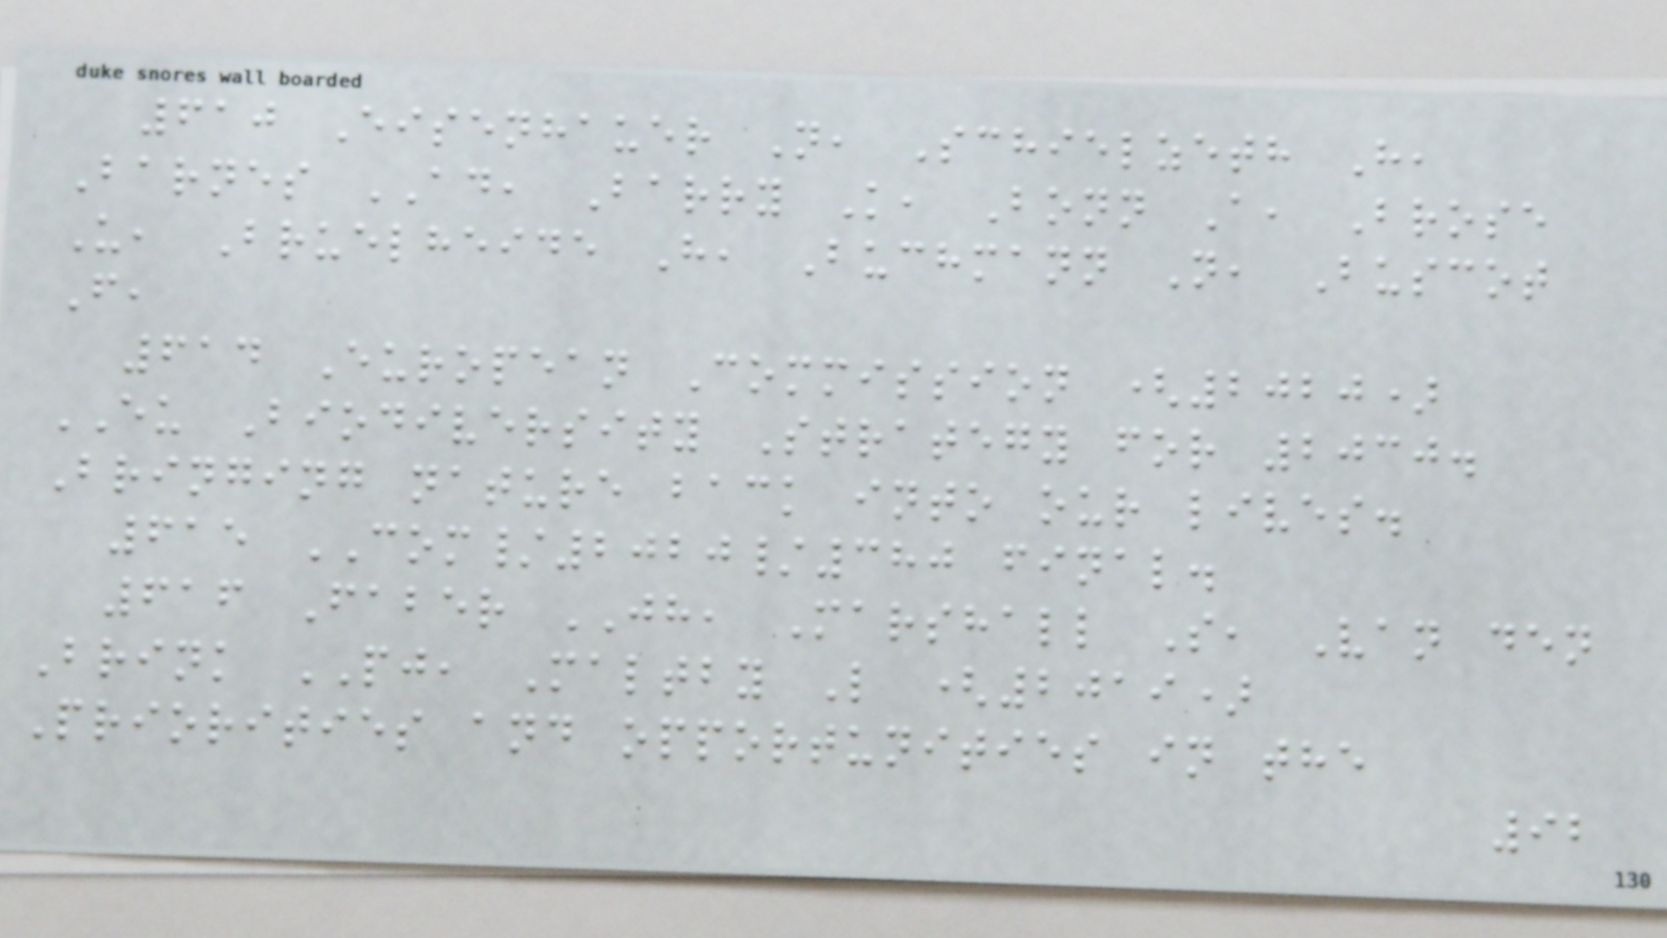610 Eisenhauer N, Schielzeth H,
Barnes AD, Barry K, Bonn A, Brose
U, Bruelheide H, Buchmann N, Buscot
F,
614 European Commission (2020)
EU Biodiversity Strategy for 2030.
Bringing nature back into our lives.
615 COM/2020/380 final.
616 Faber JH, Marshall S, Van den
Brink PJ, Maltby L (2019)
Priorities and opportunities in the
92
